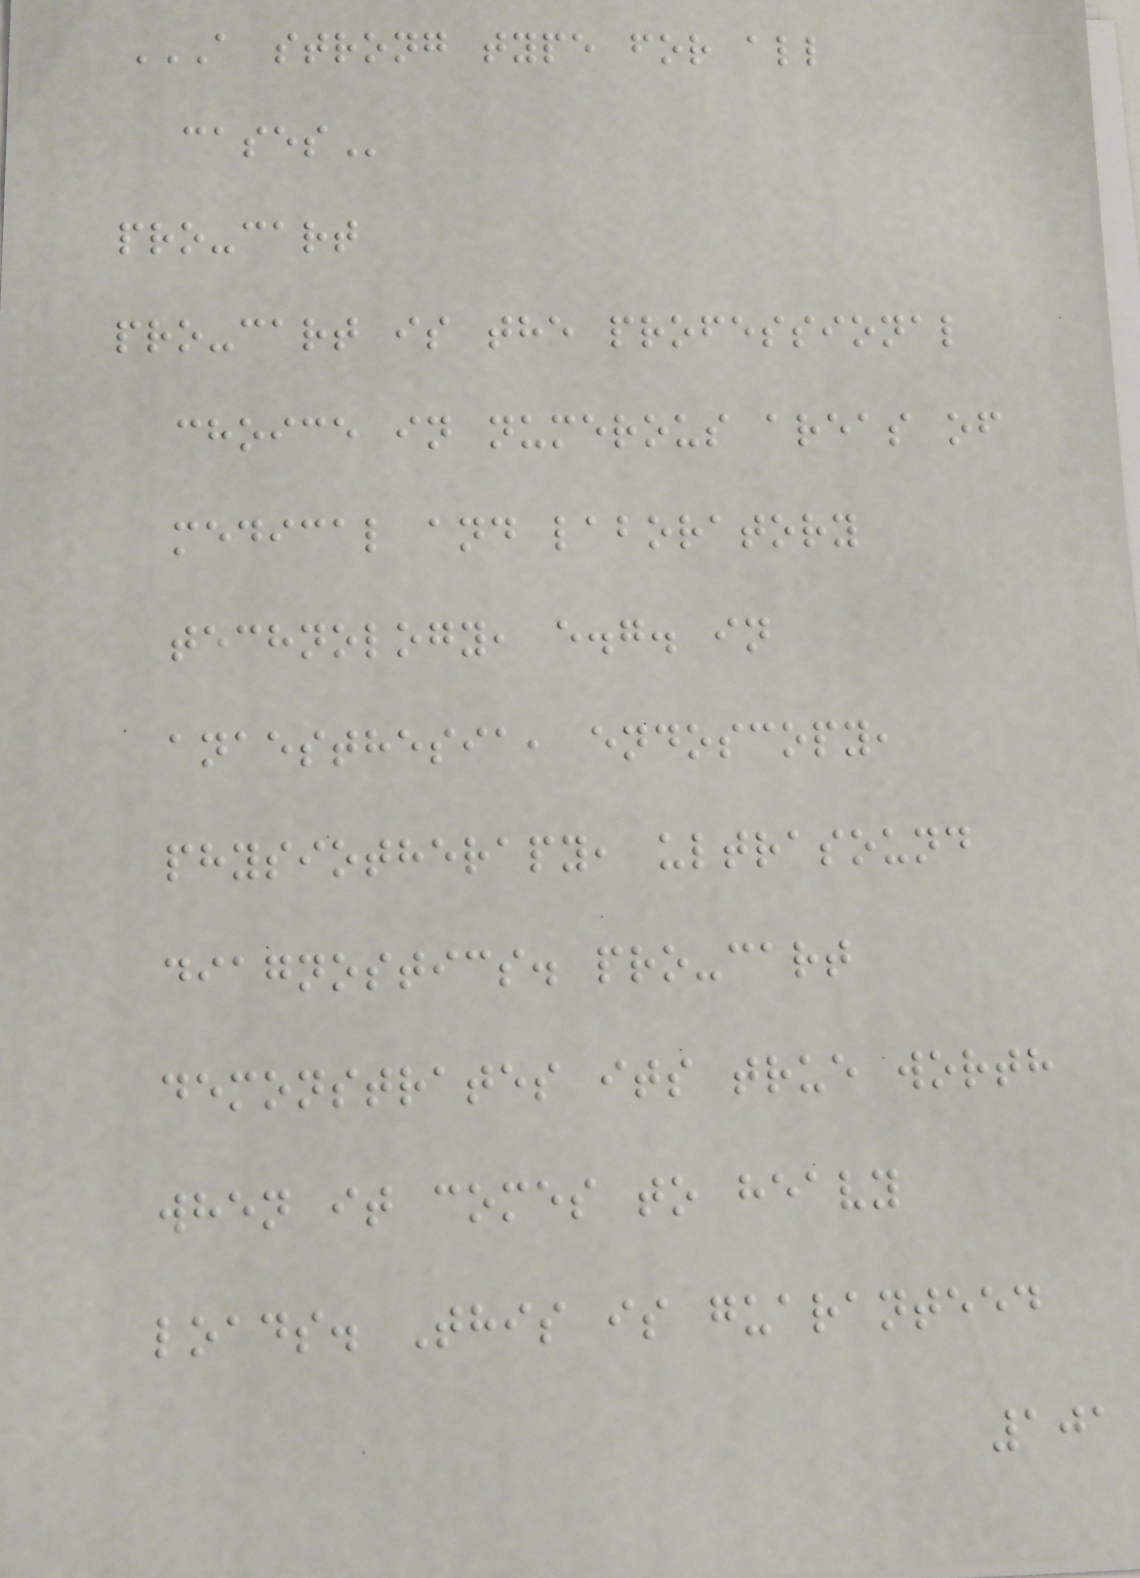A STRONG TYPE FOR ALL
CASES
pro-cart
pro-cart is the professional
choice in numerous areas of
medical and laboratory
technology, e.g. in
anaesthesia, endoscopy,
physiotherapy, ultrasound
diagnostics. pro-cart
demonstrates its true worth
when it comes to heavy
loads. This is guaranteed
101
